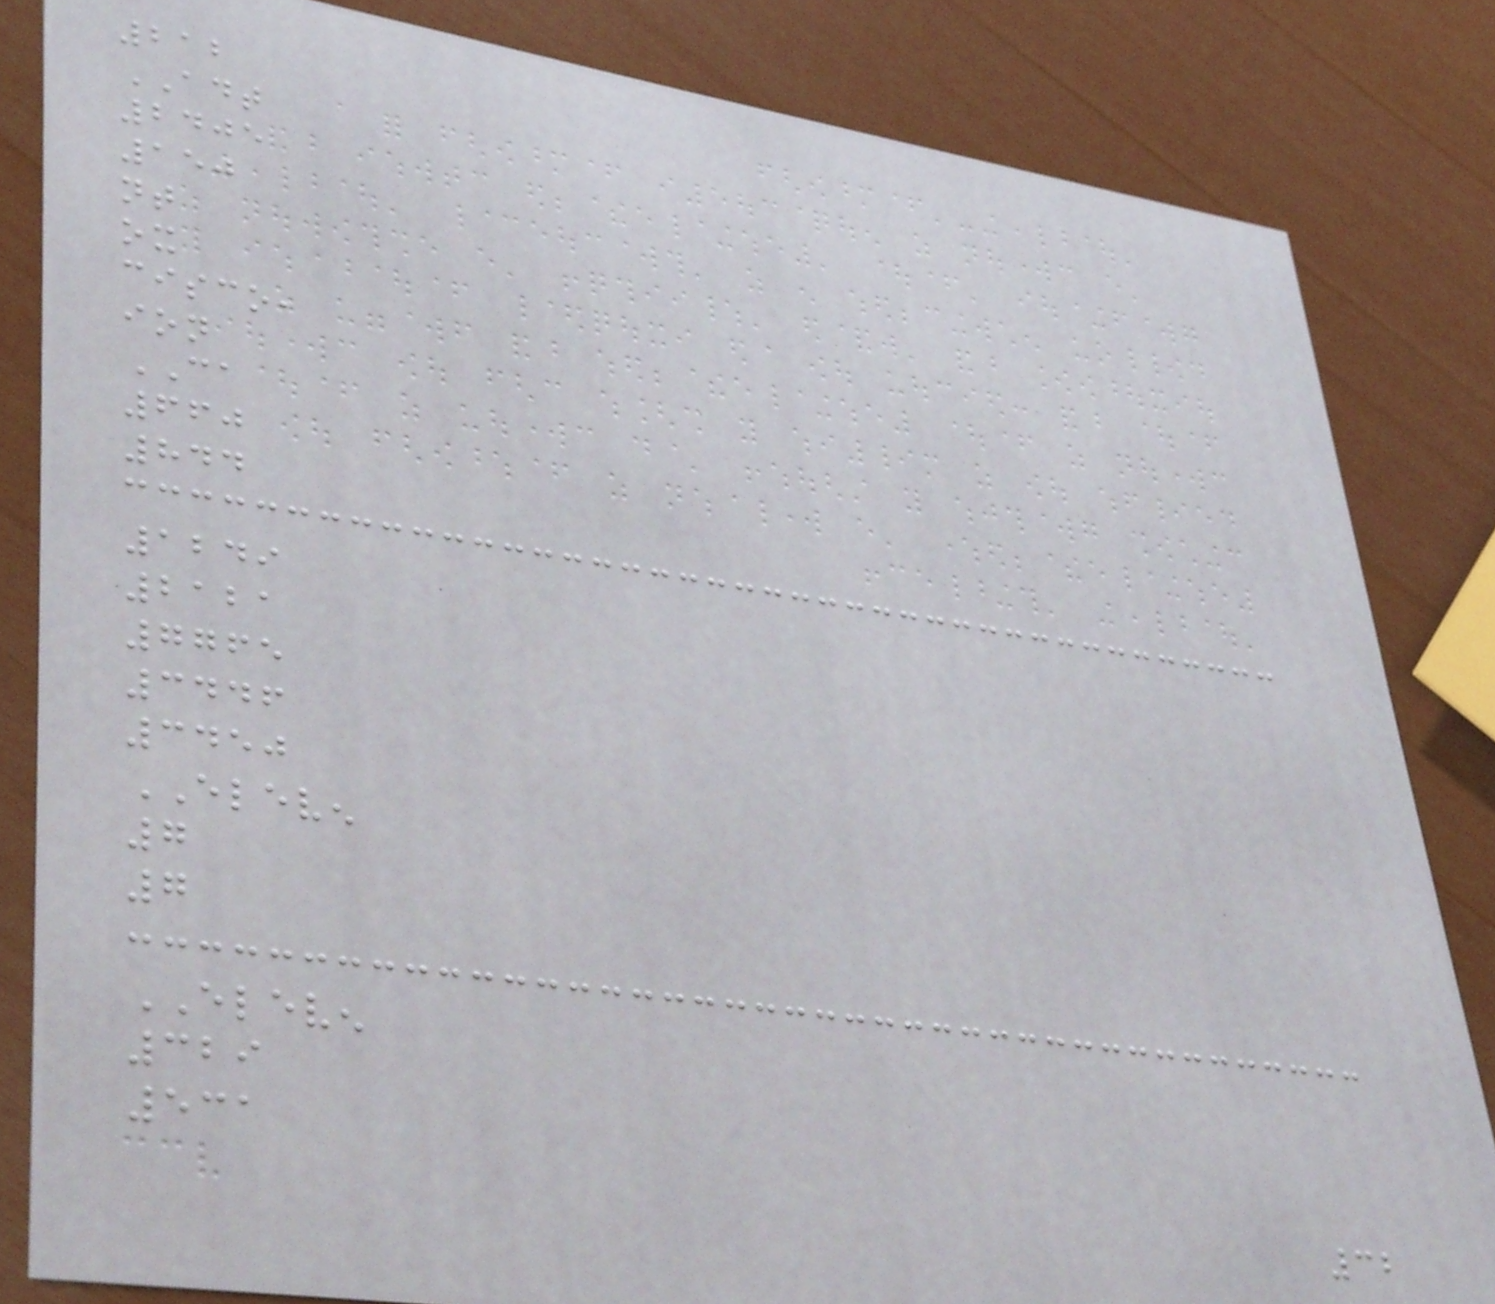212
ADT
2405
150
nt
ox
cisco,
ion
CA
660
844
1249
2121
7765
3446
3450
ELEVEN
7
7
ELEVEN
329
531
32
